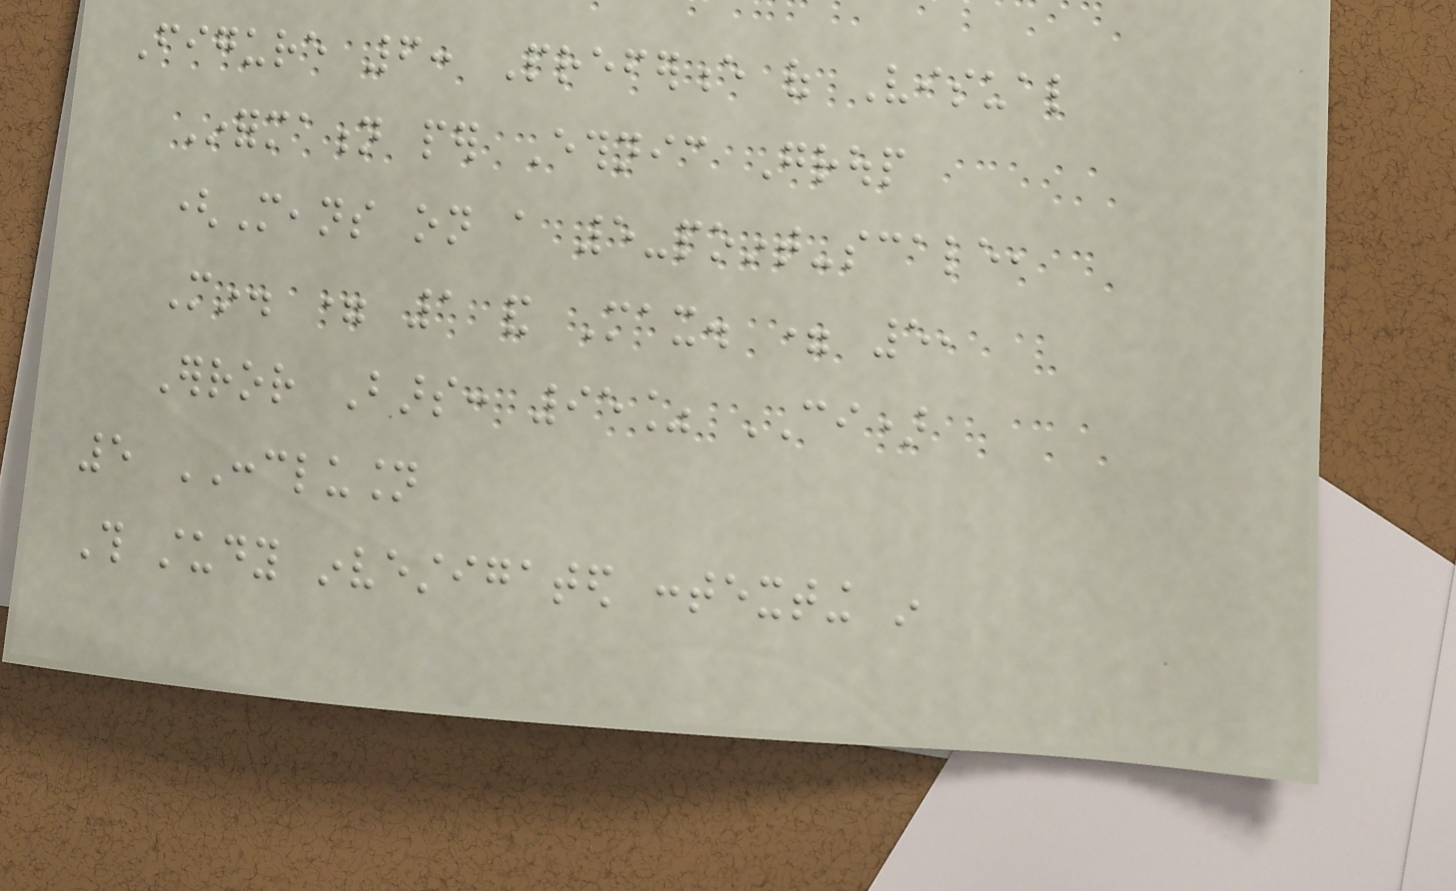Figure 6: Preference of Visual
Information per Ethnic Group
(Means on a 5-point-scale,
Min. = 1 and Max. = 5,
Error Bars: 95% CI)
5 CONCLUSION
This study investigated contexting in
